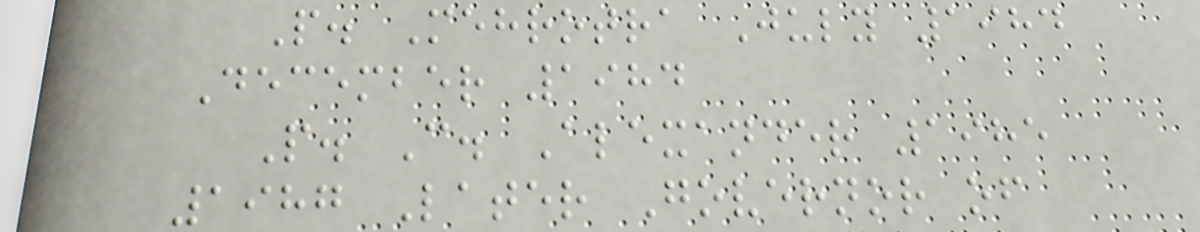P. Mehrotra July 1984
December 1984
P. C. Alexander 1985
1987 Later Governor of
